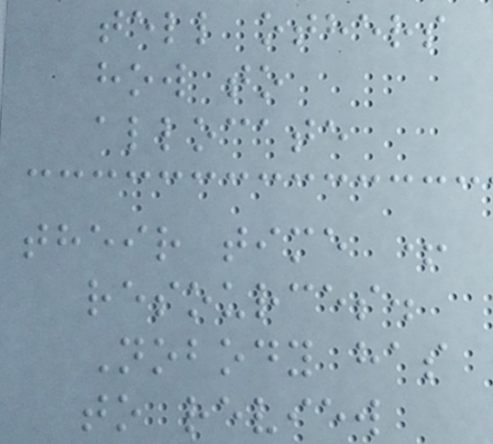tell others
how to
allocate
their time +
resources.
Nobody has
to review
